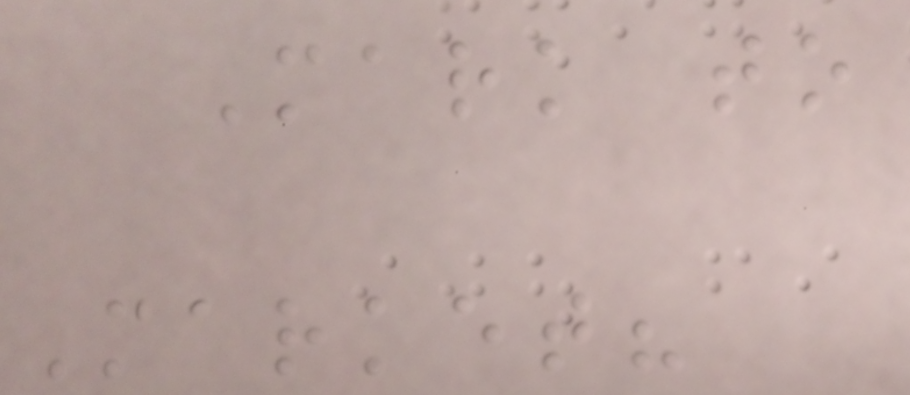Mark to
Market?
